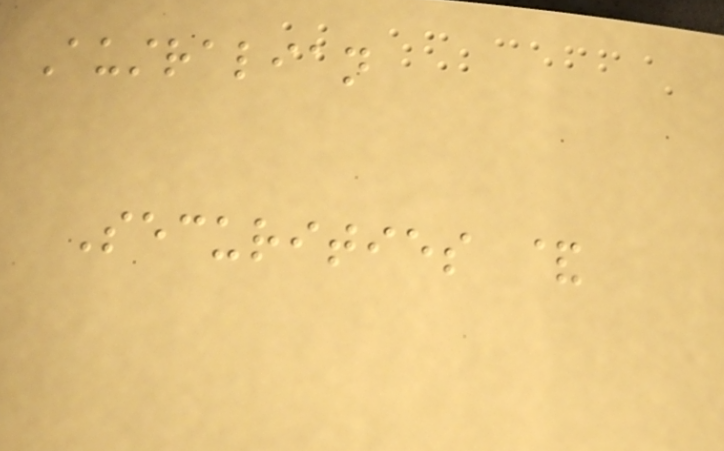Australian
Securities &
